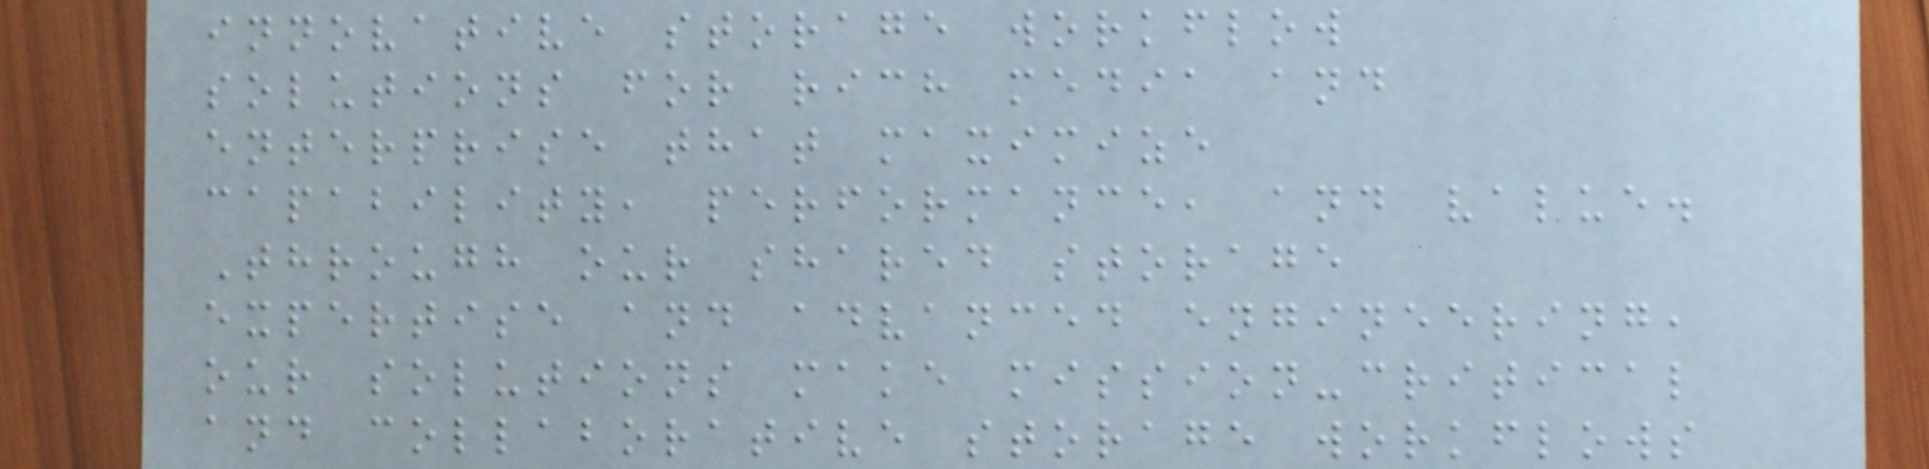innovative storage workflow
solutions for rich media and
enterprise that maximize
capability, performance, and value.
Through our shared storage
expertise and advanced engineering,
our solutions make mission-critical
and collaborative storage workflows
